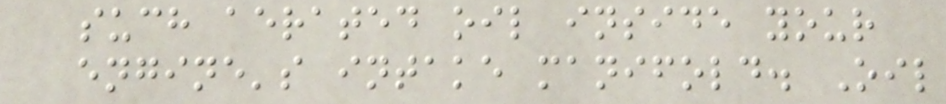such aerated oil inside your
engine's intake manifold. Oil
